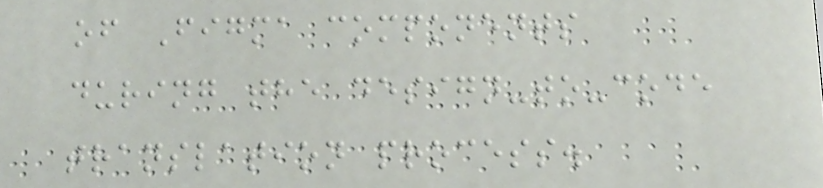of Figma components
during the design-to-code
translation process.
